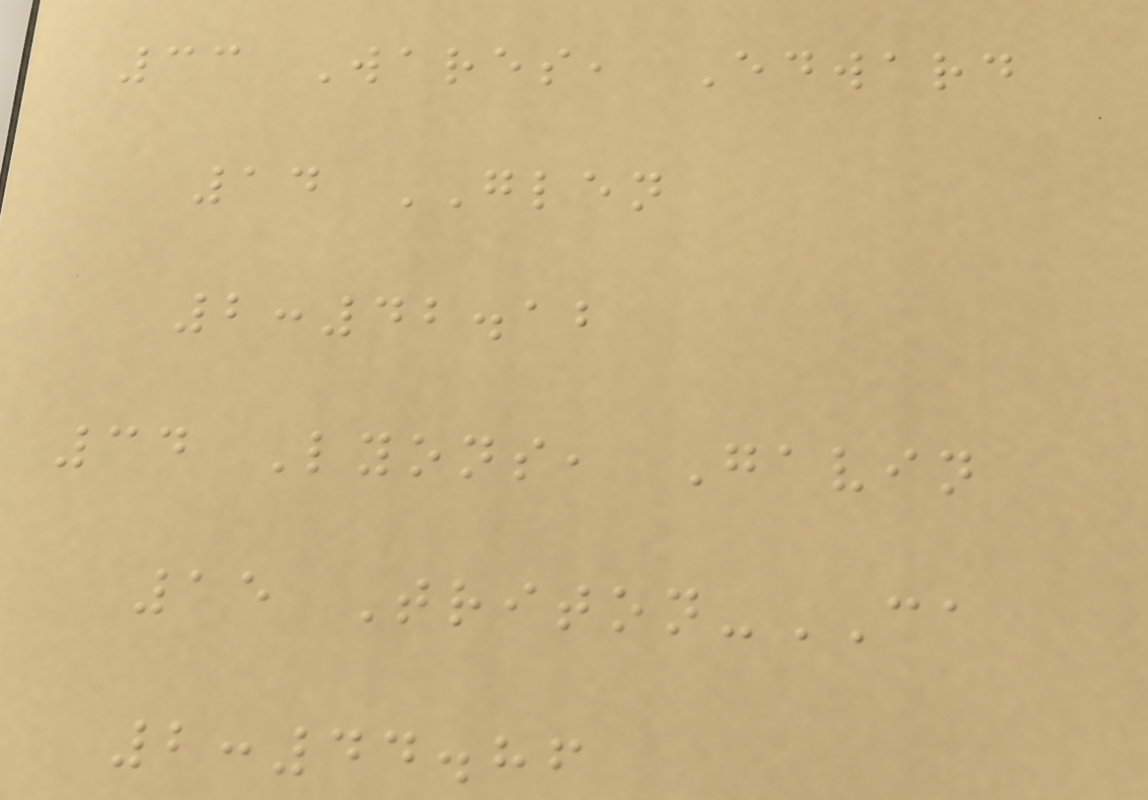33 Wares, Edward
14 GLEN
2:42.12
34 Lyons, Gavin
15 Triton-CA
2:44.86
